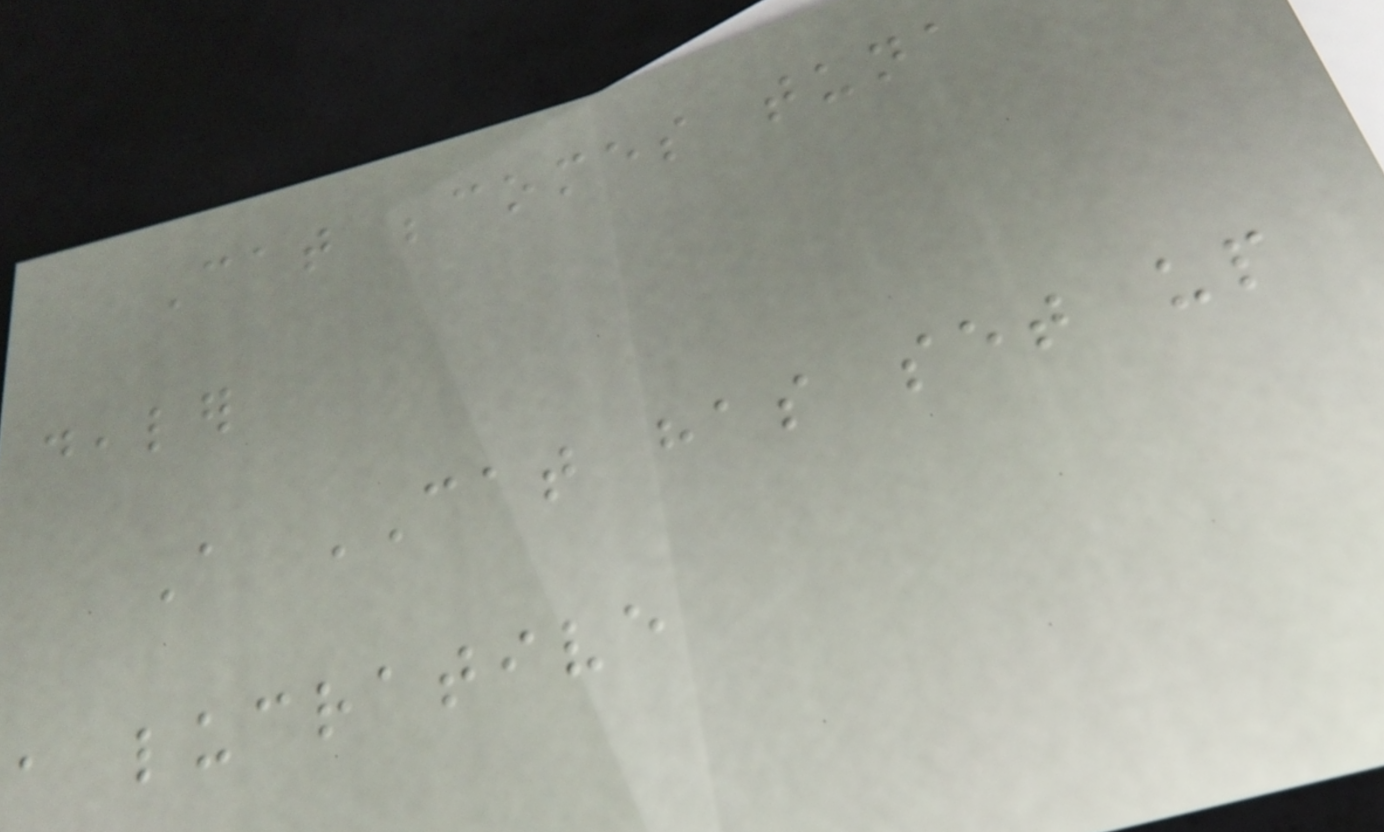Cat becomes tuna
dealer
A CAT has set up
a lucrative
